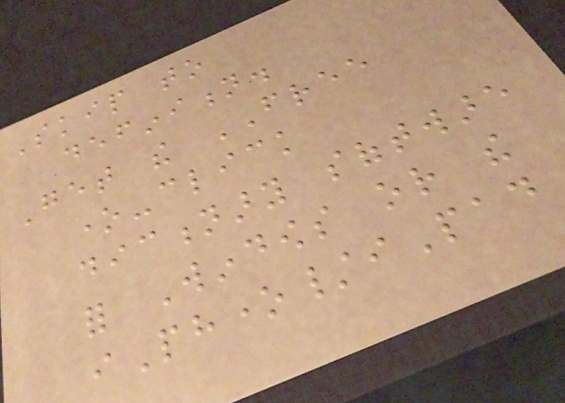Skip to
definition.
Get the FREE
one-click
dictionary software
for Windows or the
iPhone/iPad
